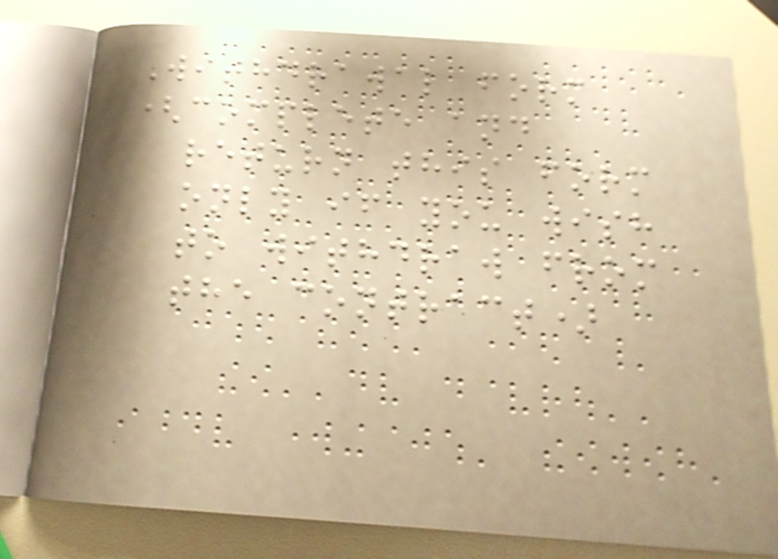Withdrawal form
(complete and
return this form
only if you wish
to withdraw from
the contract)
